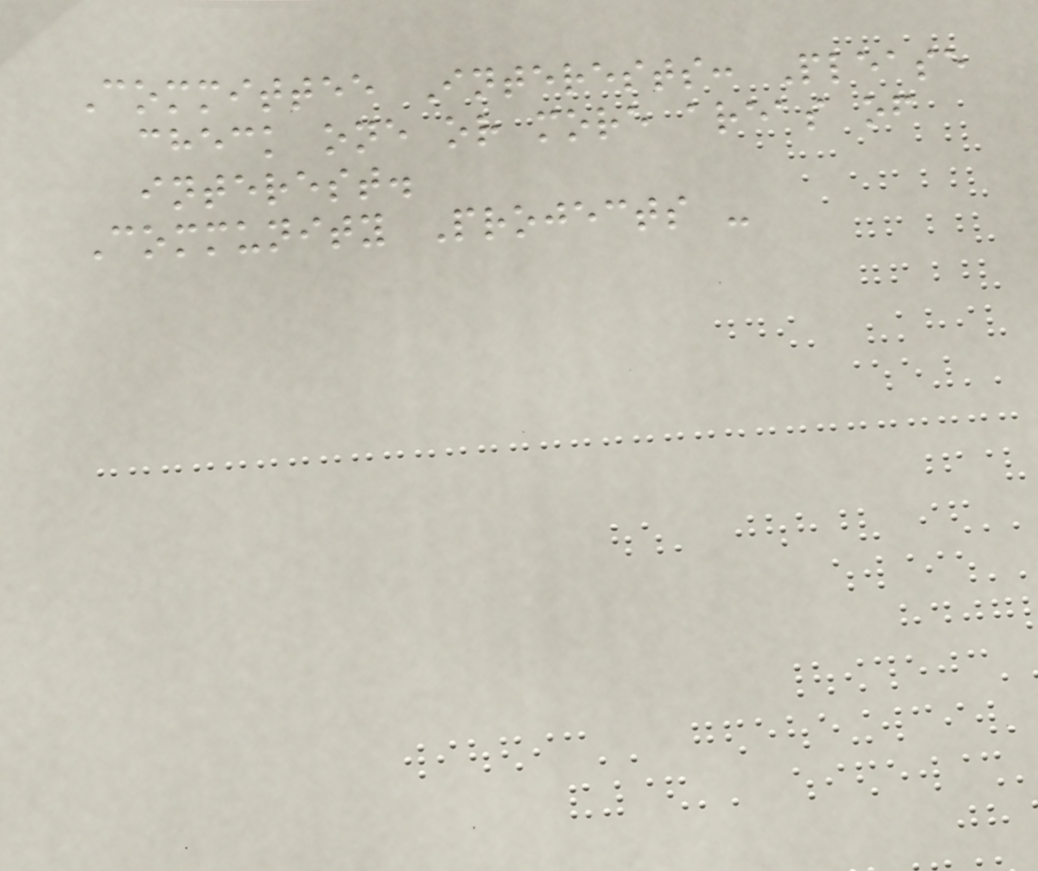Committee Interests: Please
check one or more areas of
interest.
Community Projects -
